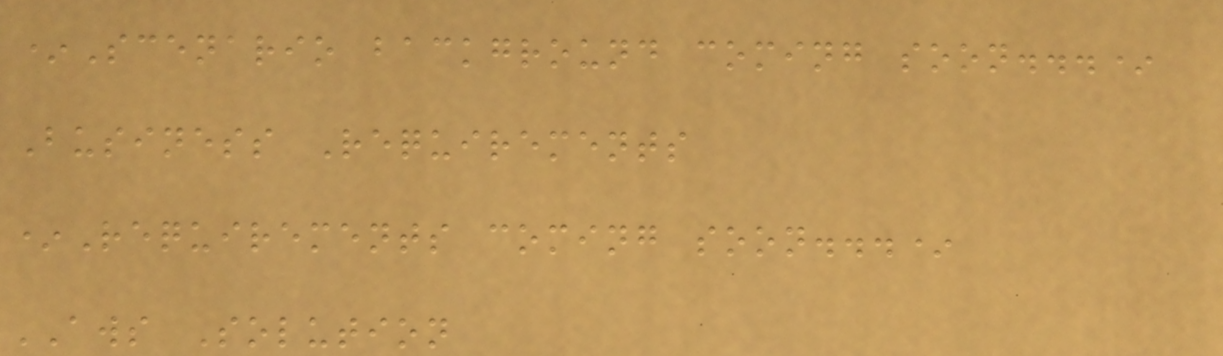*Scenario background coming soon...*
Business Requirements
*Requirements coming soon...*
AWS Solution
